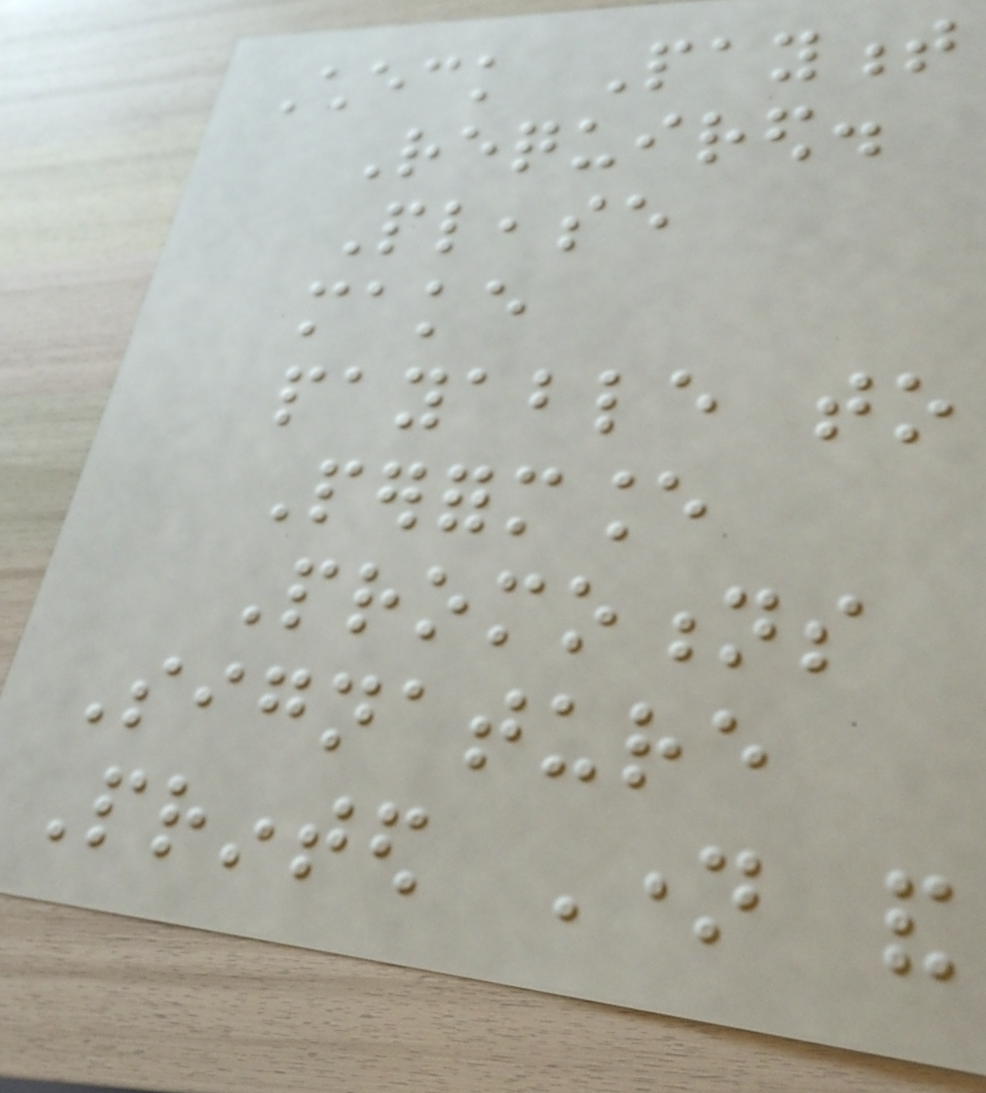Check Payment
Required.
Please
make
payable to
Performance
Promotions
Signature
Printed Name and
